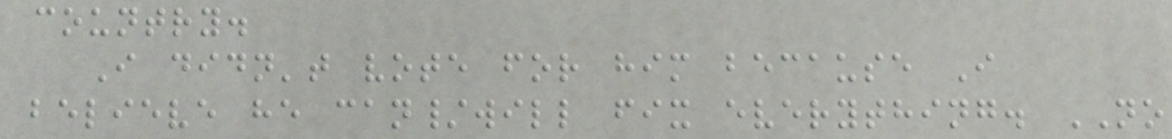country.
I didn't vote for him because I
believe he can/will fix everything. NO
